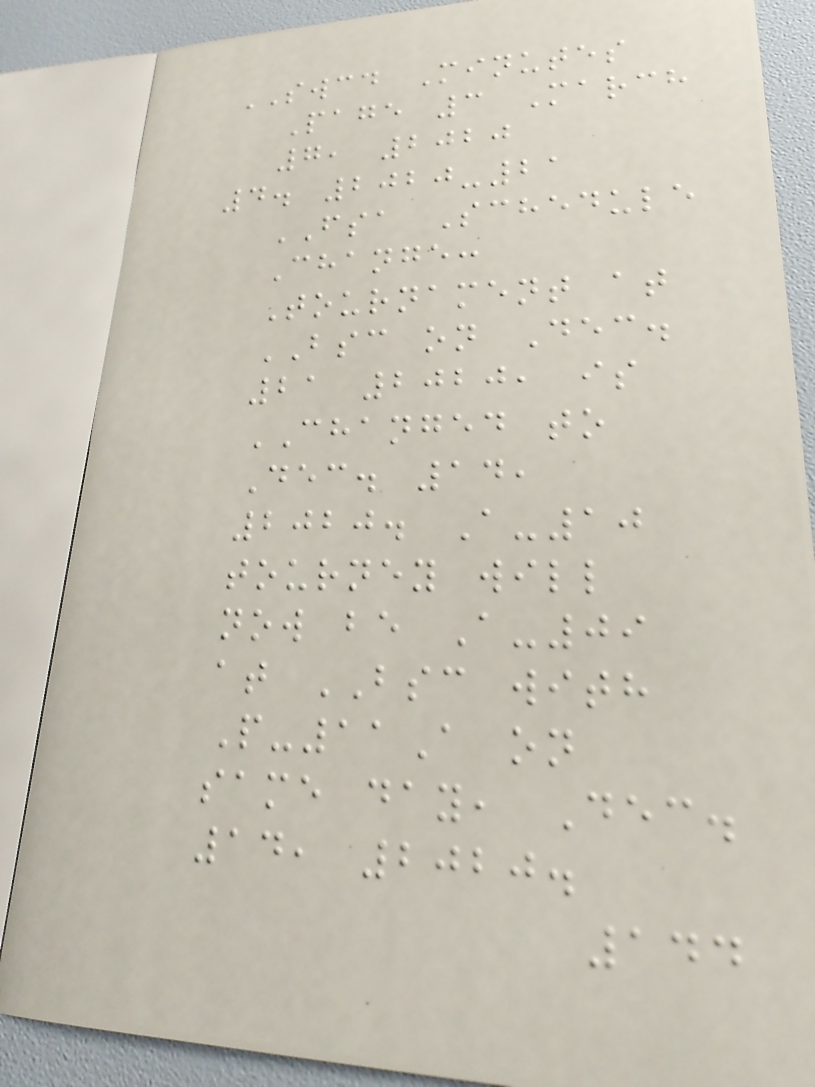SWCD Minutes
Page 3 March
7, 2020
4. 2020-21
FSA Schedule
Change:
Tournament at
BSC on Dec.
21 2020, is
CHANGED to
Dec. 14,
2020. A-10
tourney will
now be A-09
at BSC with
P-11A on
same day, Dec.
14, 2020.
144
